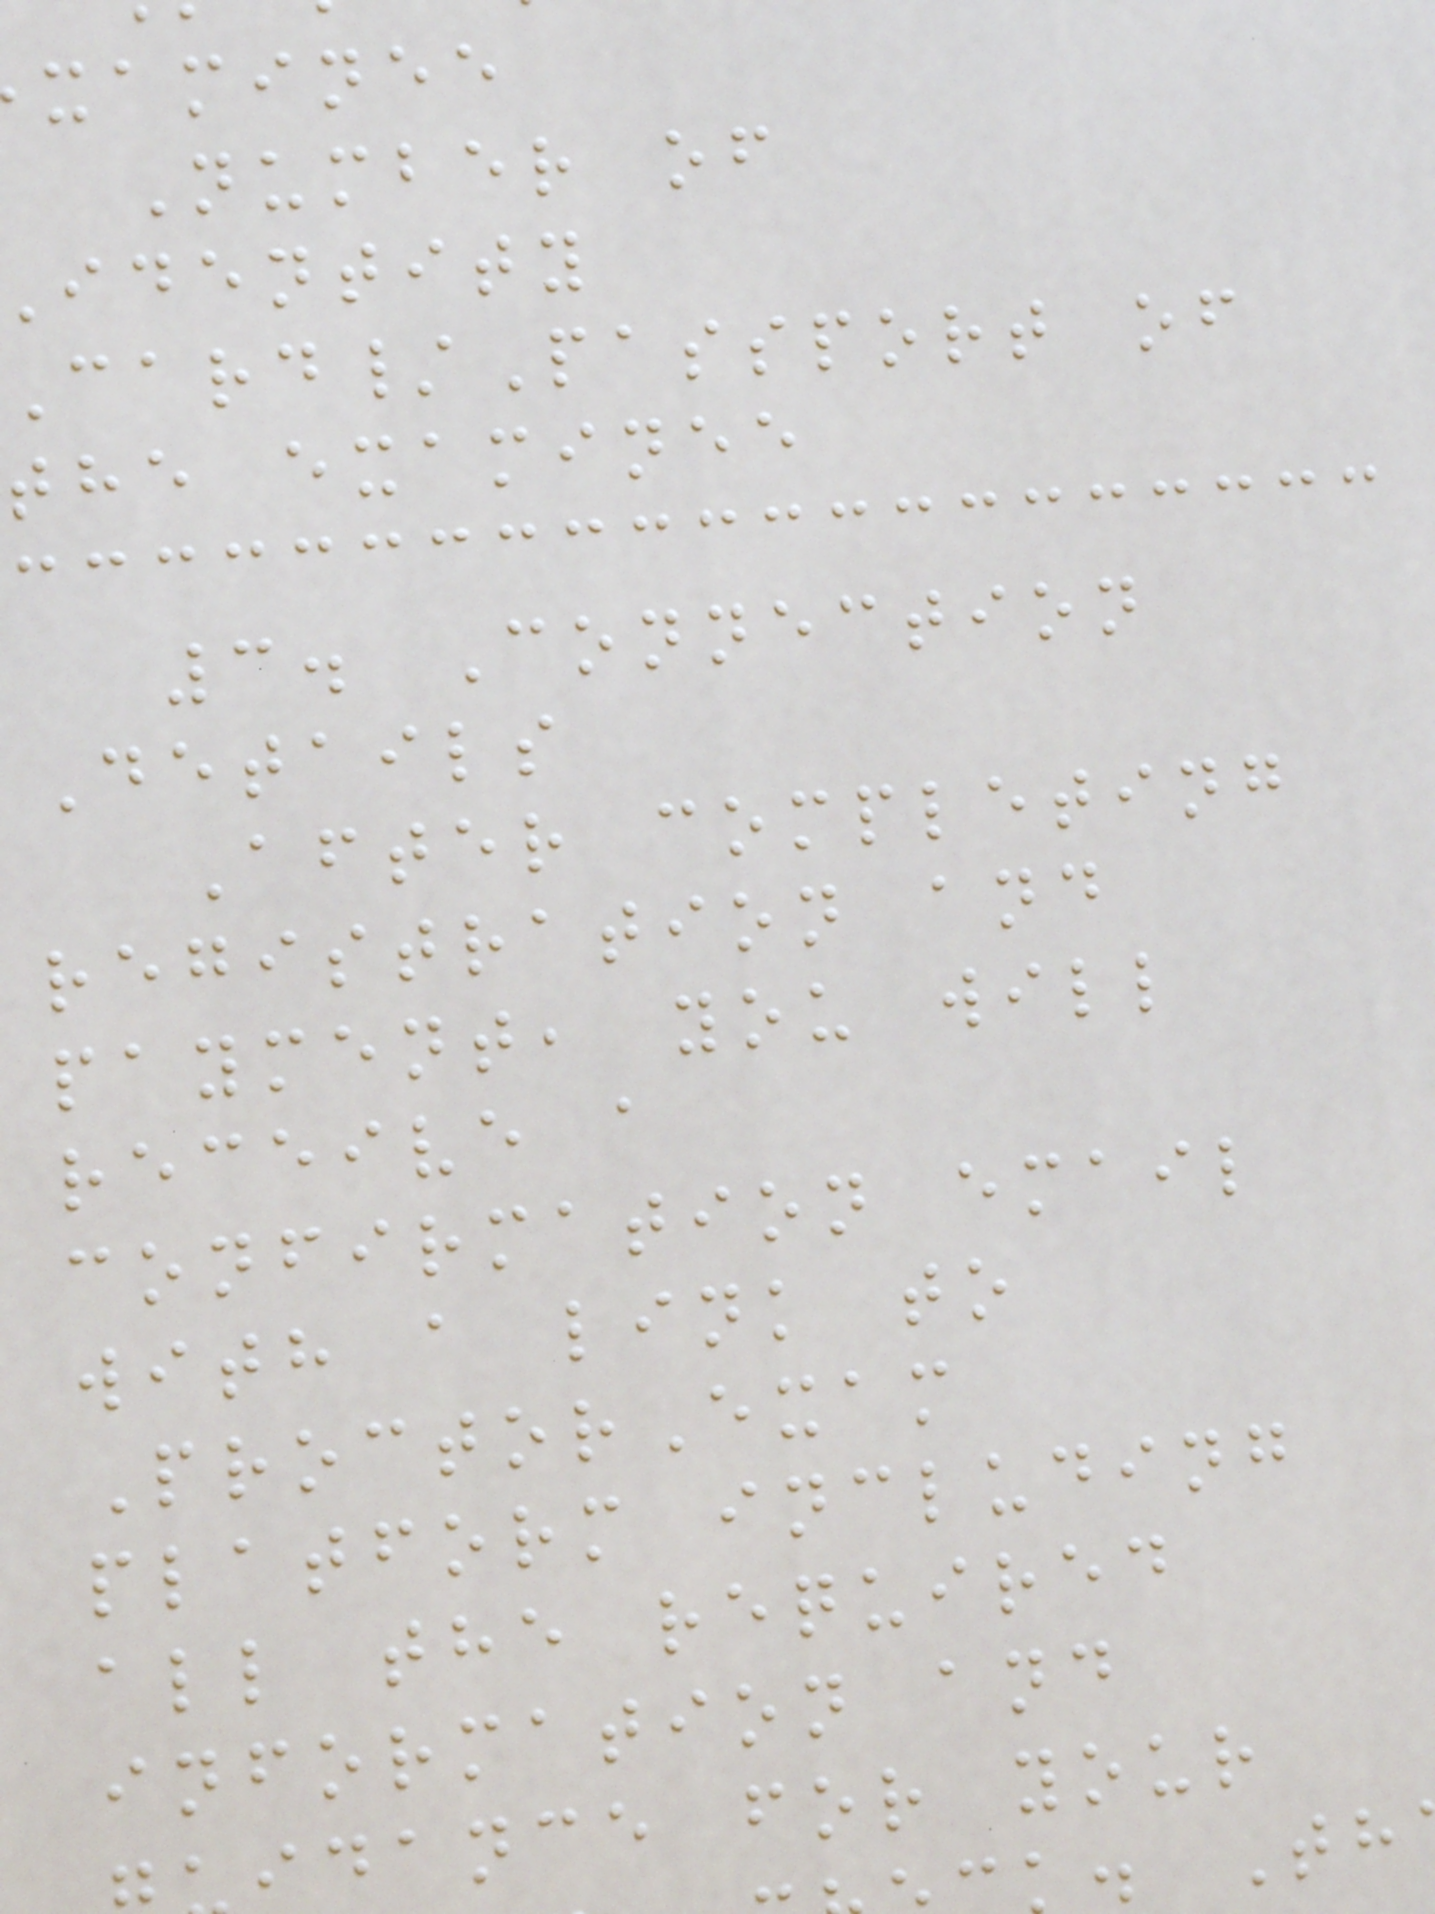xaminee
Number of
identity
ard/Passport of
the examinee
3. Connection
Details
After completing
registration and
payment, you will
receive a
confirmation email
with a link to
ProctorExam
platform including
all the required
information and
idance for your
. Th
